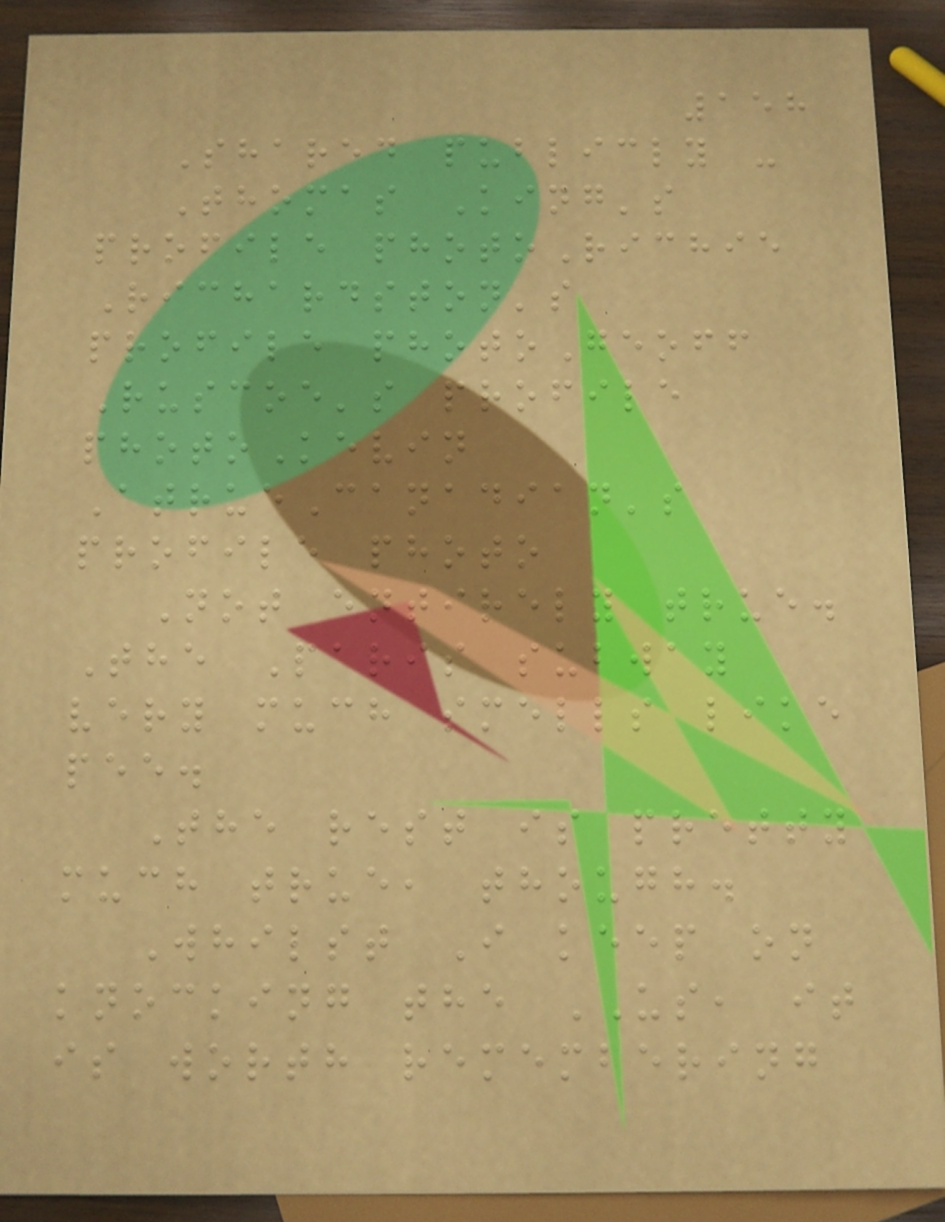158
Shared publicly -
Thomas King's
profile photoRichie
Richardston's
profile photoGeoff
Ruscoe's profile
photoKevin
AtrueCanadian's
profile photo
Not entirely true.
The Paris subway
very much smells like
pee.
The rest is pretty
much true, though.
Whilst I keep on
knocking the US, it
is worth remembering
